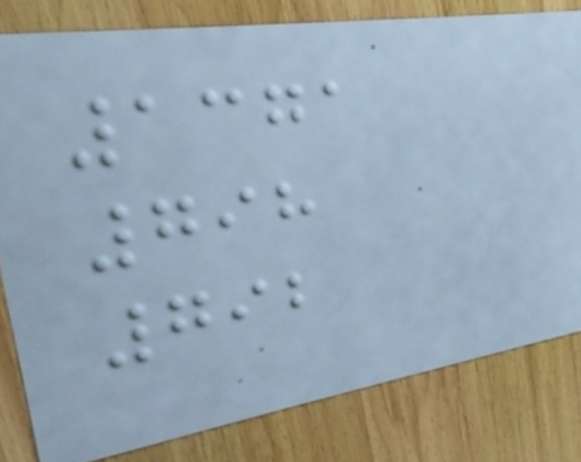1371
798
792
